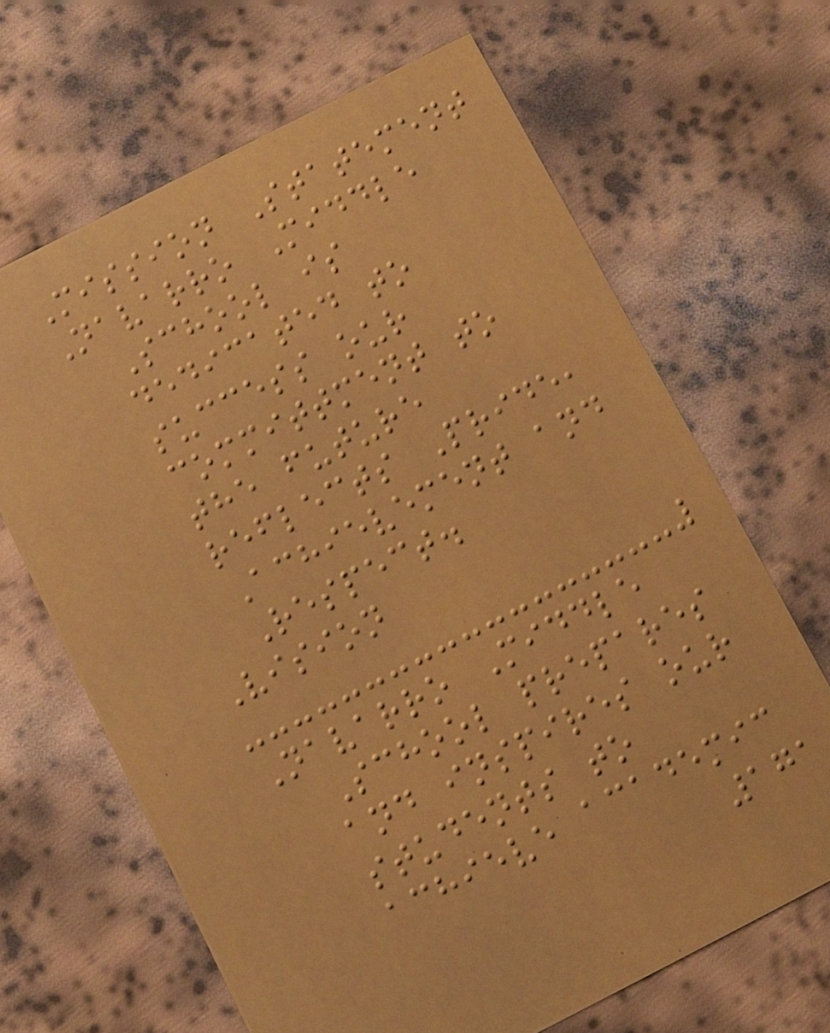Mission Statement
Navarro Middle
School is
dedicated to
success our
committment to
the future
reflects Pride,
Achievement and
Respect.
Vision
Navarro Middle
School prepares
and inspires our
students to
achieve academic
171
